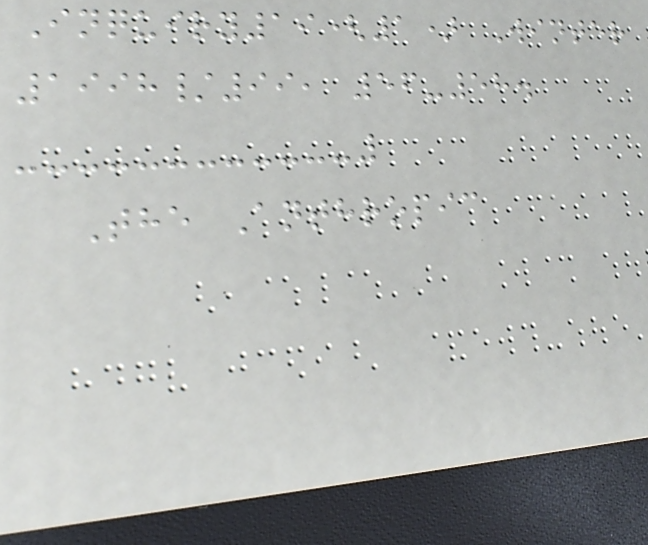Inquiry19(1) Winter
1998/99, 56-58.
The Anthropic
